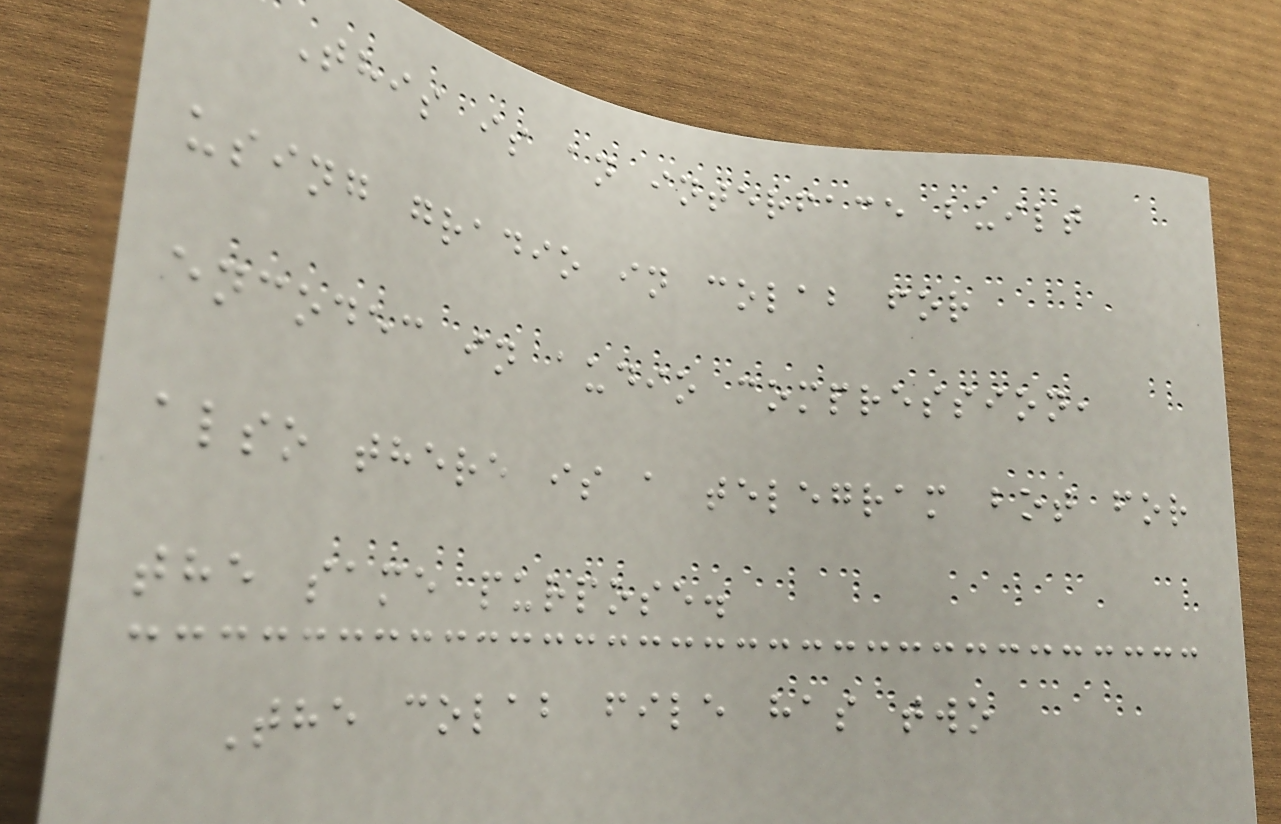This is an interface built
using gradio in colab for
encodec in audio compression,
also there is a telegram bot for
the same purpose.
The colab file has two
